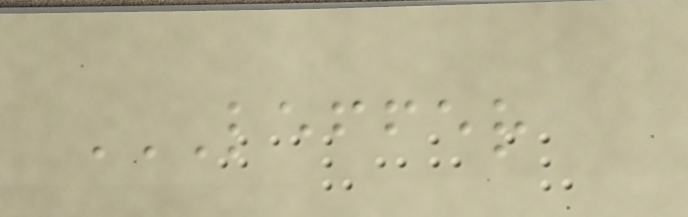LEFFER
